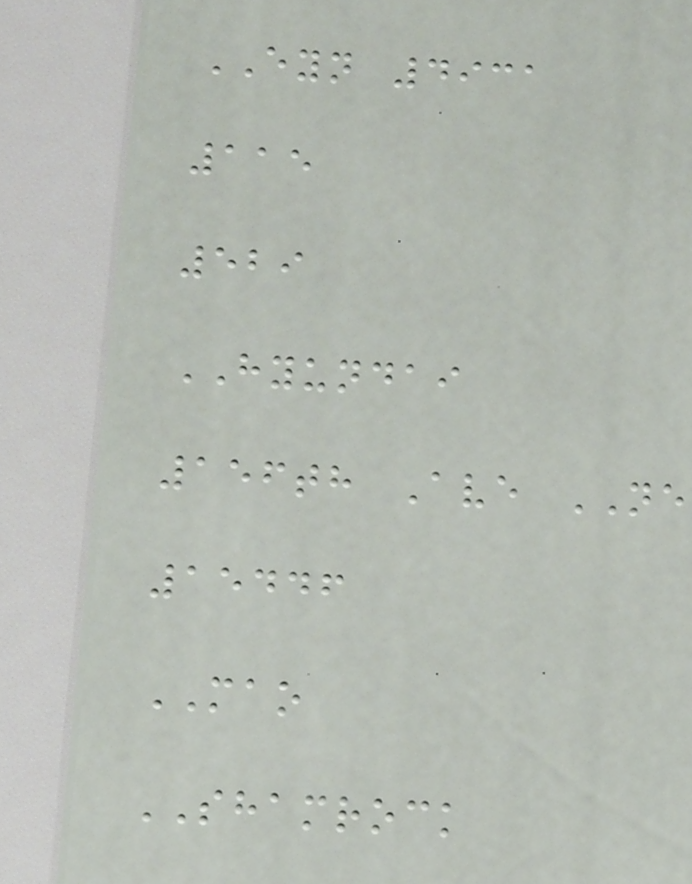EYN 4931
115
529
HYUNDAI
156th Ave NE
15446
MAO
SHAMROCK
